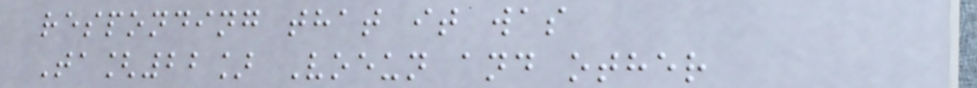responding that it was
Ta[22] Voeun and other
